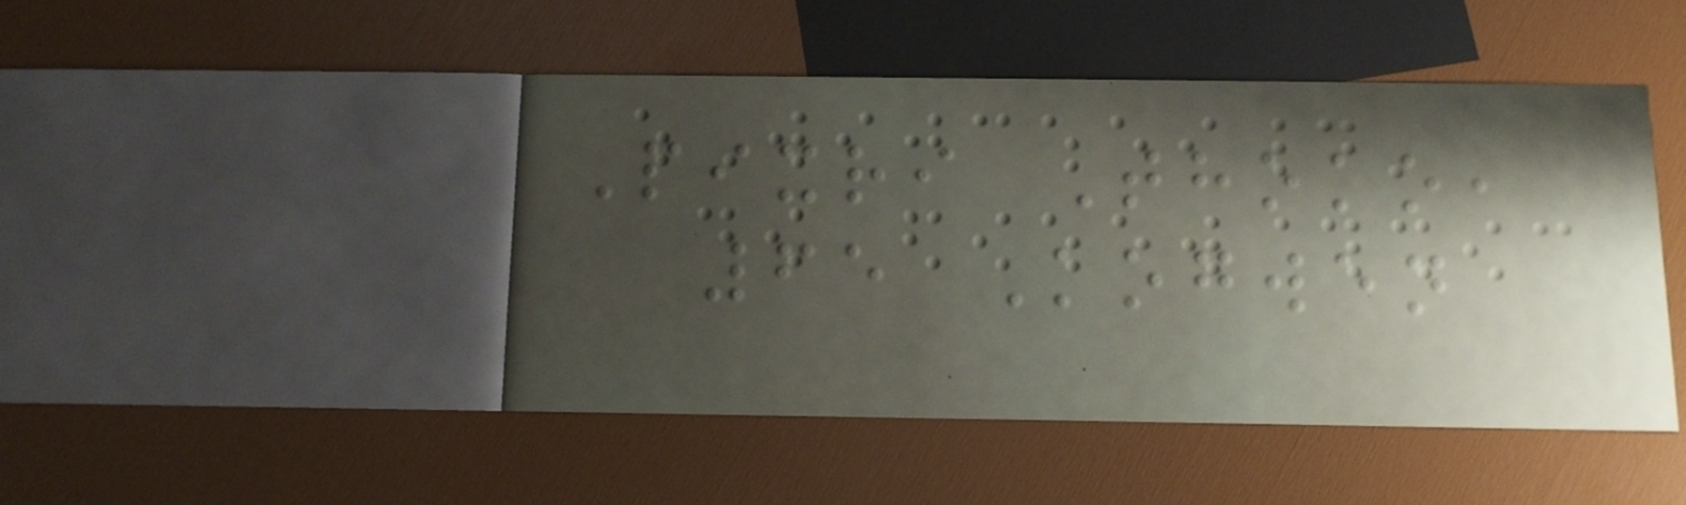Pixri Thoko,
65 Kogwen
